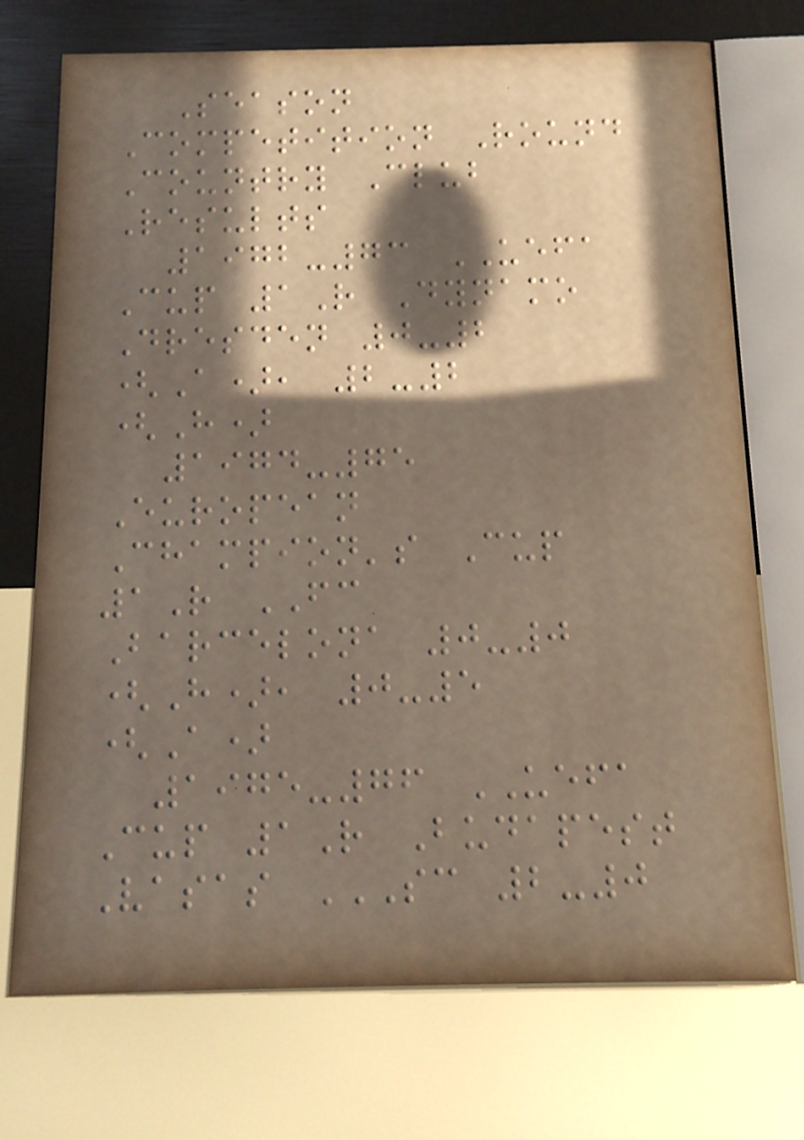Season
Competition Round
Country Club
Results
1972-73 UEFA
Cup 1R Dynamo
Dresden 0-2
(A), 2-2
(H)
1974-75
European
Champion's Cup
1R FC
Barcelona 0-0
(H), 0-5
(A)
1975-76 UEFA
Cup 1R Budapest
Vasas SC 2-0
